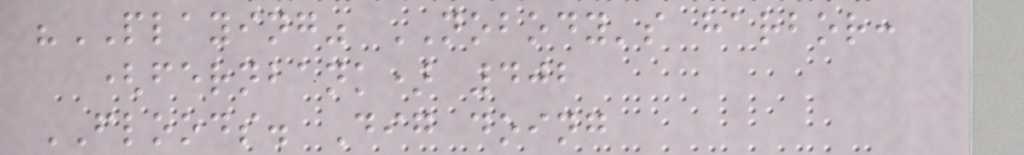"PLAYING" NOBODY's harbor:
(fernbank) 402
FLOODS. Dig doing
